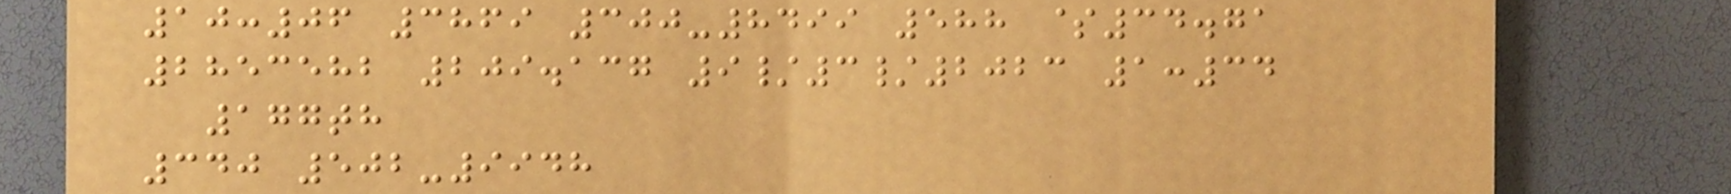10:06 3869 300-8499 588 $34.71
2853582 209.137 9/3/2023 1:34
177th
340 502-9948
